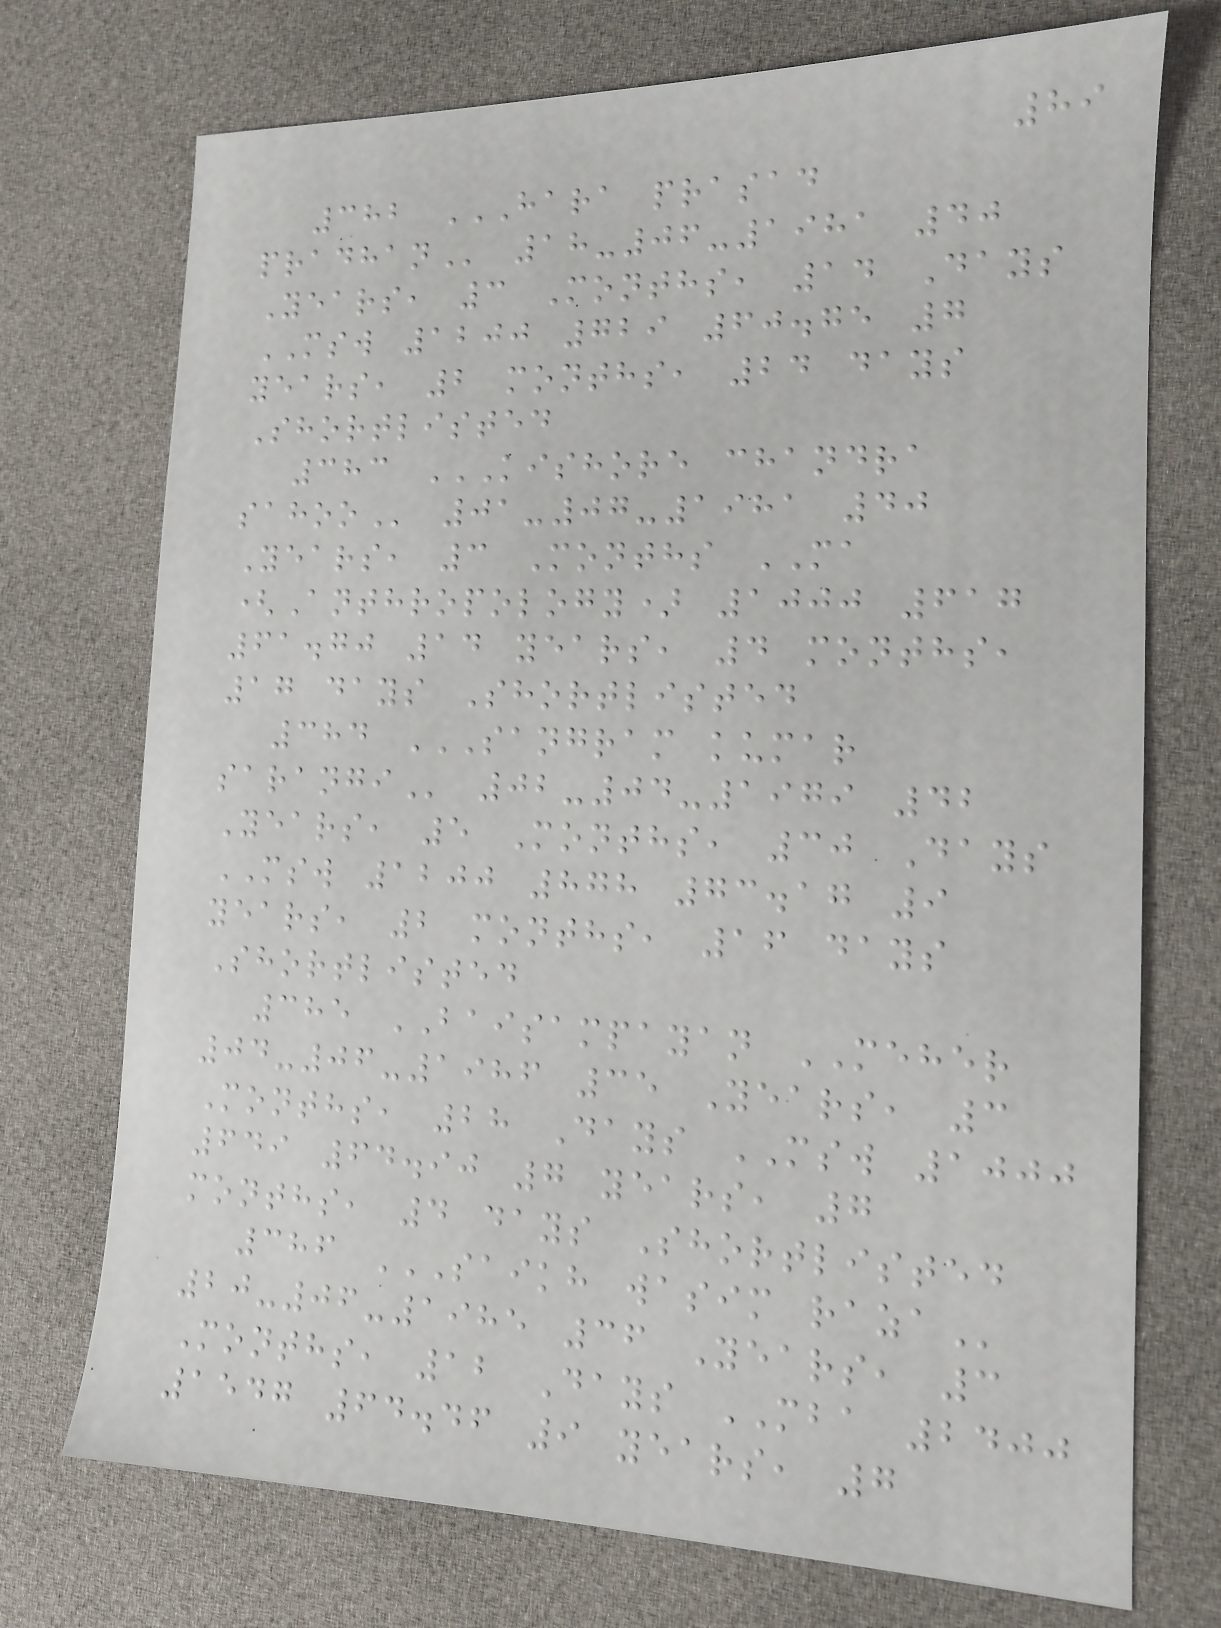89
382 HARA PRASAD
PRADHAN 18-06-1981 40
Years, 3 Months, 14 Days
MSW 1200 729 60.75 7
years, 2 months, 24 days
Shortlisted
383 KISHORE CHANDRA
SAHOO 01-07-1981 40
Years, 3 Months MA
(Anthropology) 1000 617
61.70 14 years, 4 months,
17 days Shortlisted
384 SANGRAM KUMAR
SARANGI 02-04-1979 42
Years, 5 Months, 30 Days
MSW 1200 878 73.17 9
years, 2 months, 16 days
Shortlisted
385 BAISAMPAYAN MEHER
04-06-1986 35 Years, 3
Months, 28 Days MSW 1000
649 64.90 7 years, 7
months, 4 days Shortlisted
386 SAIKH WASIM RAZA
20-06-1985 36 Years, 3
Months, 12 Days MBA 2400
1547 64.46 9 years, 7
